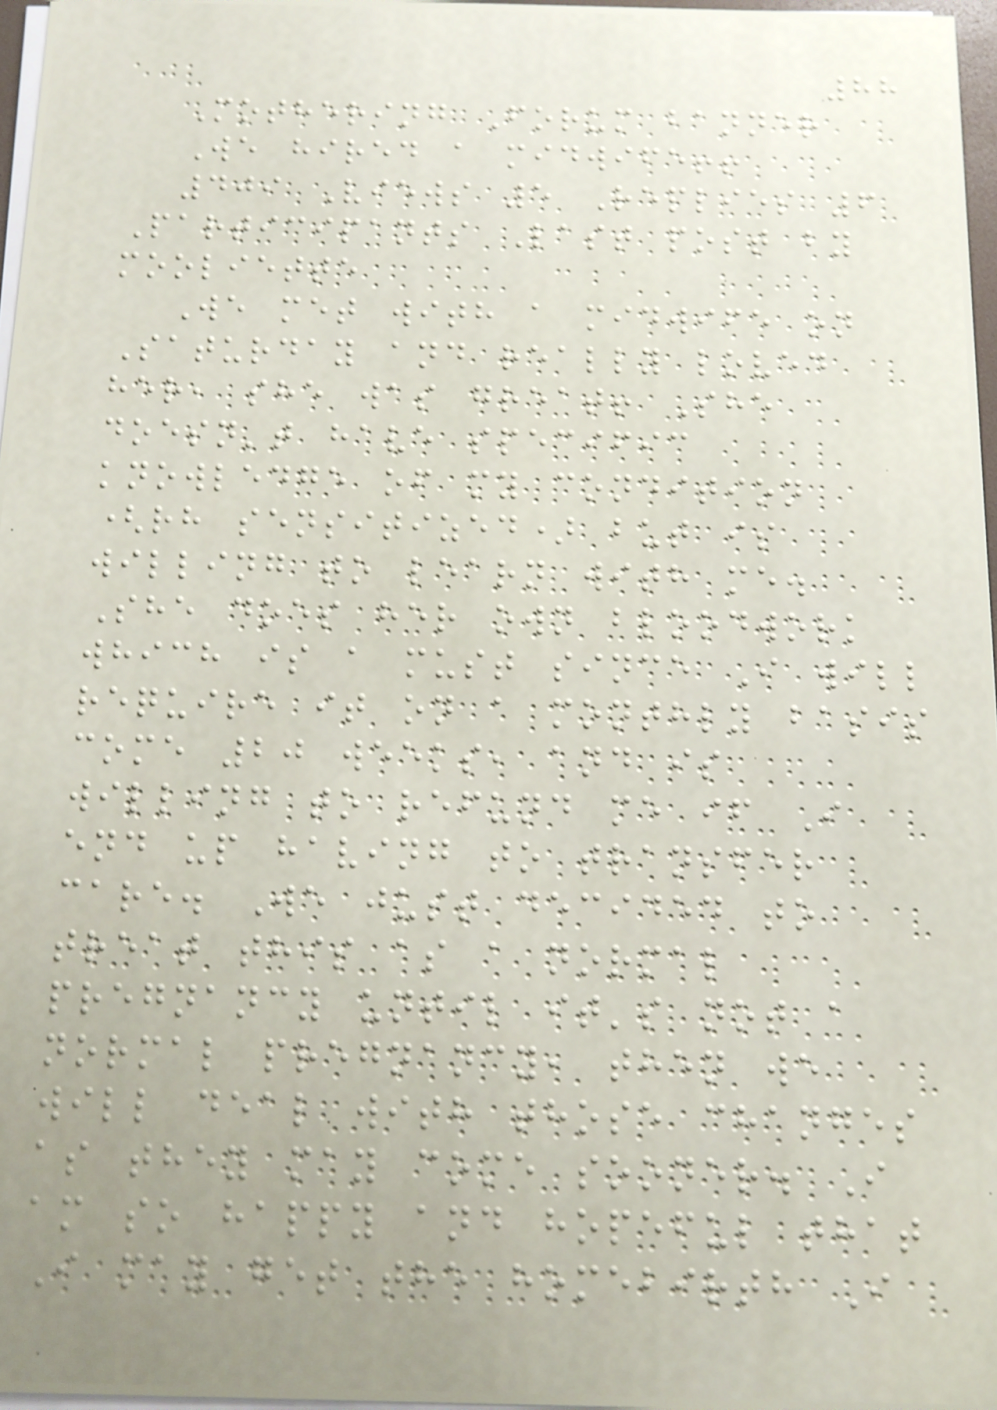88
Mothering Forum banner
We hired a midwife!!
409 Views 5 Replies 6
Participants Last post by
mooliette
We met with a midwife on
Saturday and really loved
her, she was great! She
doesn't have specific
knowledge of my condition
(rh sensitized) but is
willing to learn with me.
She does her own bloodwork
which is a must since I will
require it on a monthly basis
come 20 weeks, and is
willing to refund me if I
end up having to transfer
care. We just decided to
treat this as a normal
pregnancy until it's not a
normal pregnancy, then we
will deal with those changes
as they may come sooner. I
am so happy and hopeful that
I may get the homebirth I
